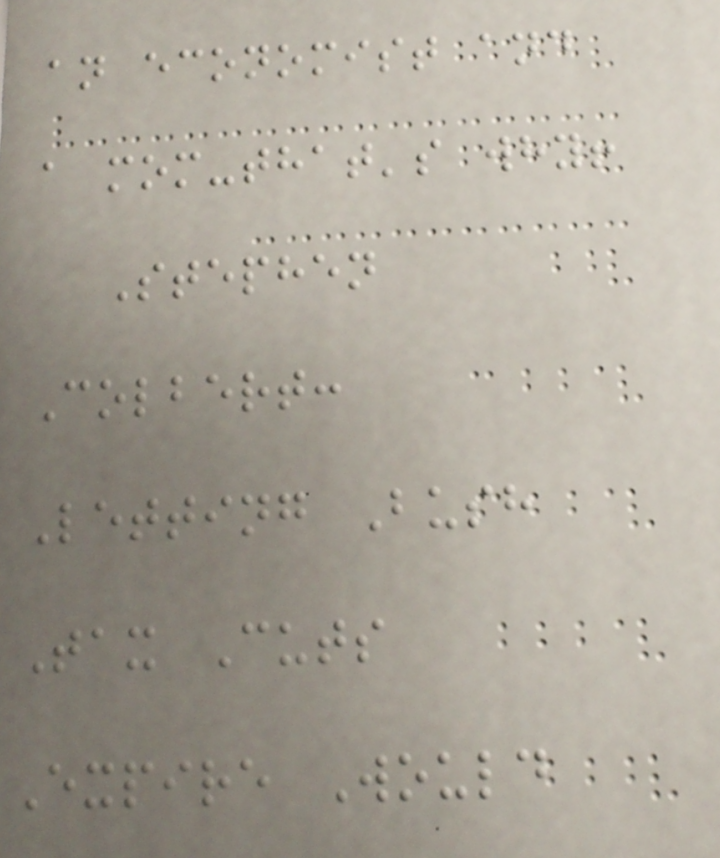an economist and
a mom-that's why!
Stephen
Colbert:
Letting Bush
Tax Cuts
Expire Would
